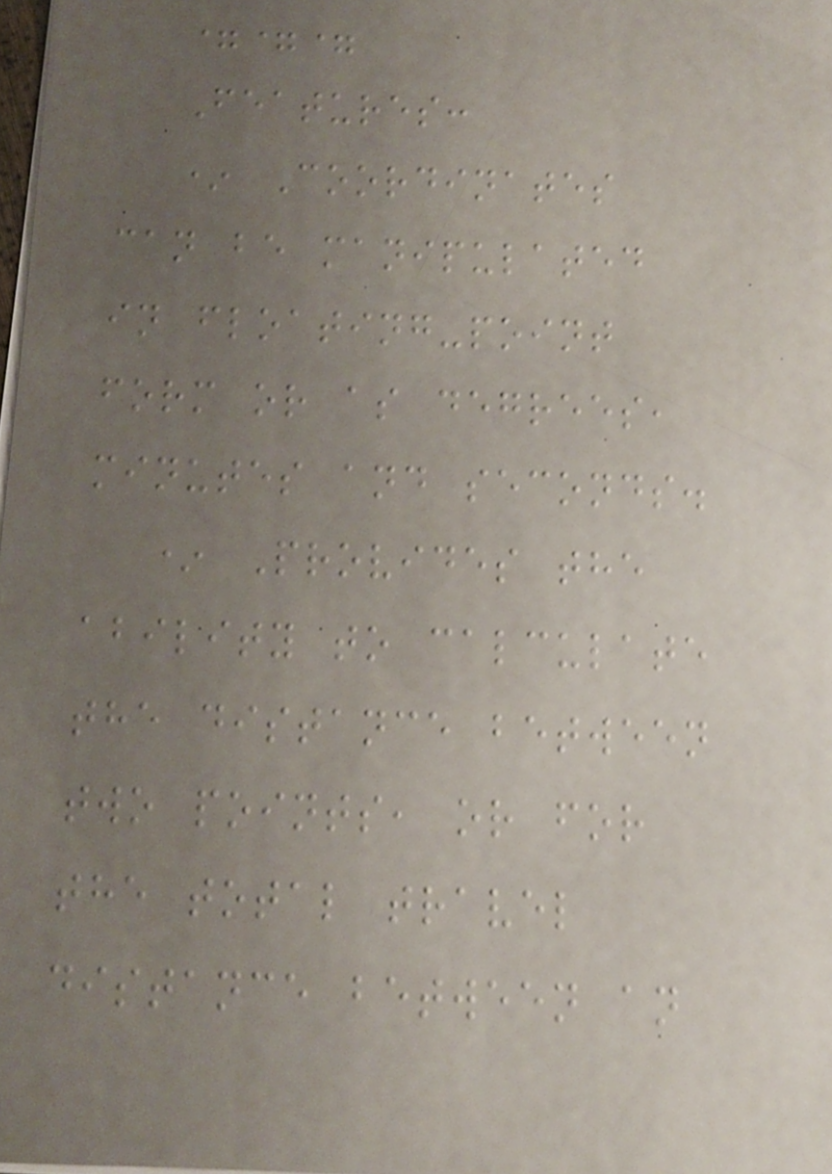===
Features:
* Coordinates
can be manipulated
in floating-point
form or as degrees,
minutes and seconds.
* Provides the
ability to calculate
the distance between
two points, or for
the total travel
distance between an
